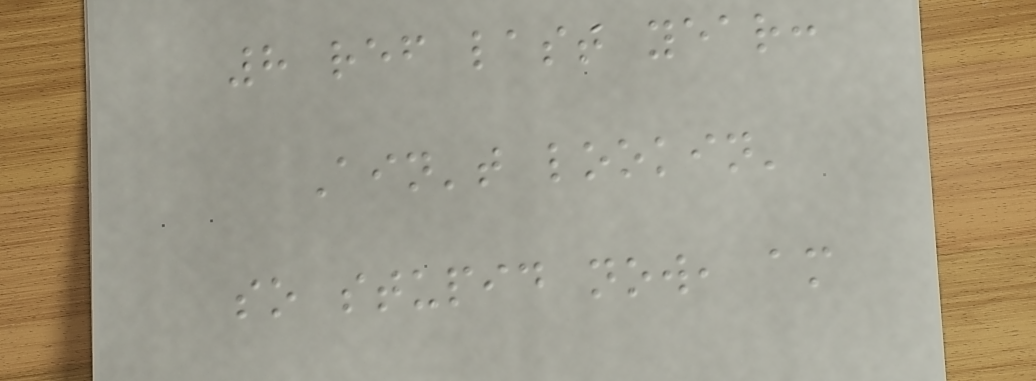8 ref last year:
Ain't lookin'
so stupid now, am
